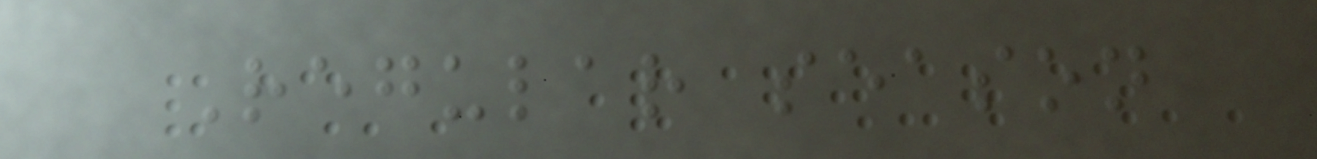Regular season
